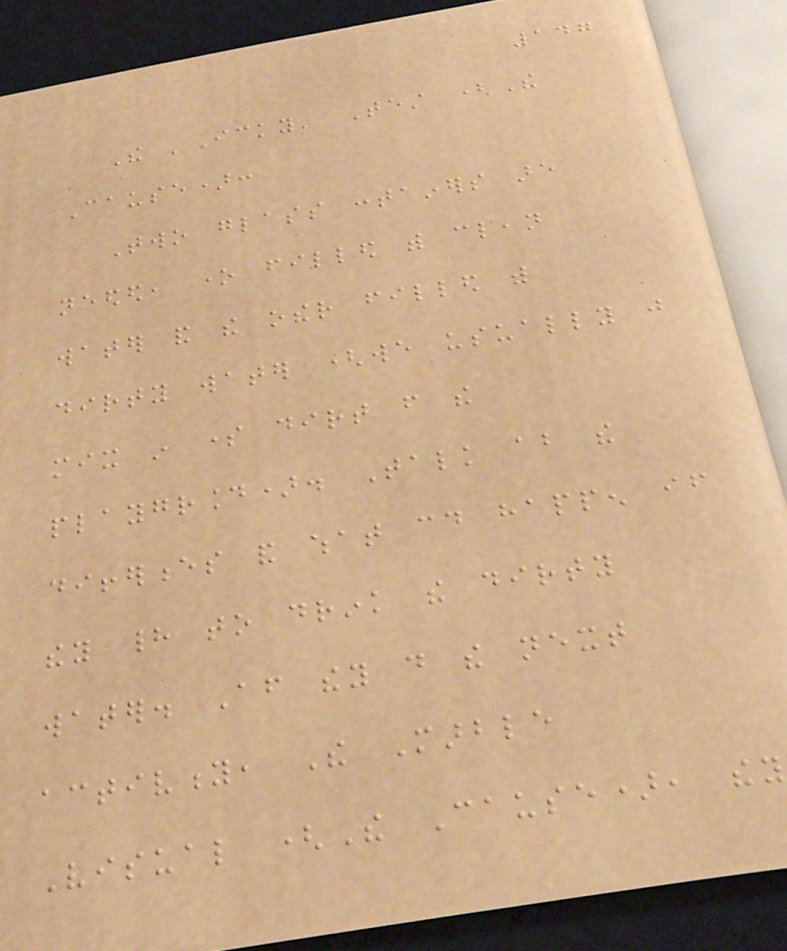147
The 'Icky' Test (The
Cause):
Two glass containers are
needed, one filled with clean
water and the other filled with
dirty water (we usually just
mix in some dirt from the
playground). Talk about the
differences and what could happen if
they had to drink the dirty
water. After they do the next
activity, The Marble
Visual (The Cause), they
